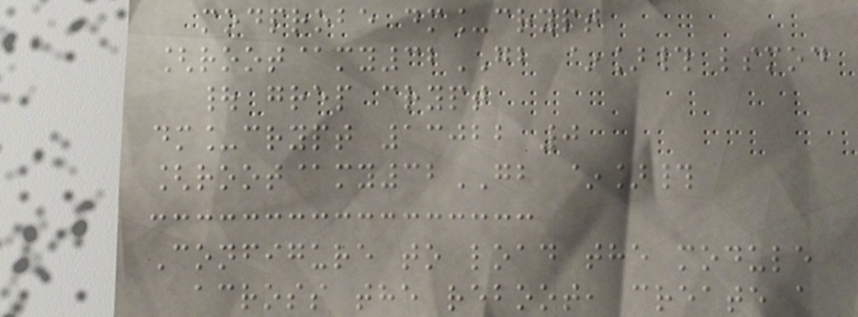modprobe dm_crypt
[root@my32GB ~]# lsmod
| grep crypt
dm_crypt 13022 0
[root@my32GB ~]#
Configure to load the module
across the reboot, create a
